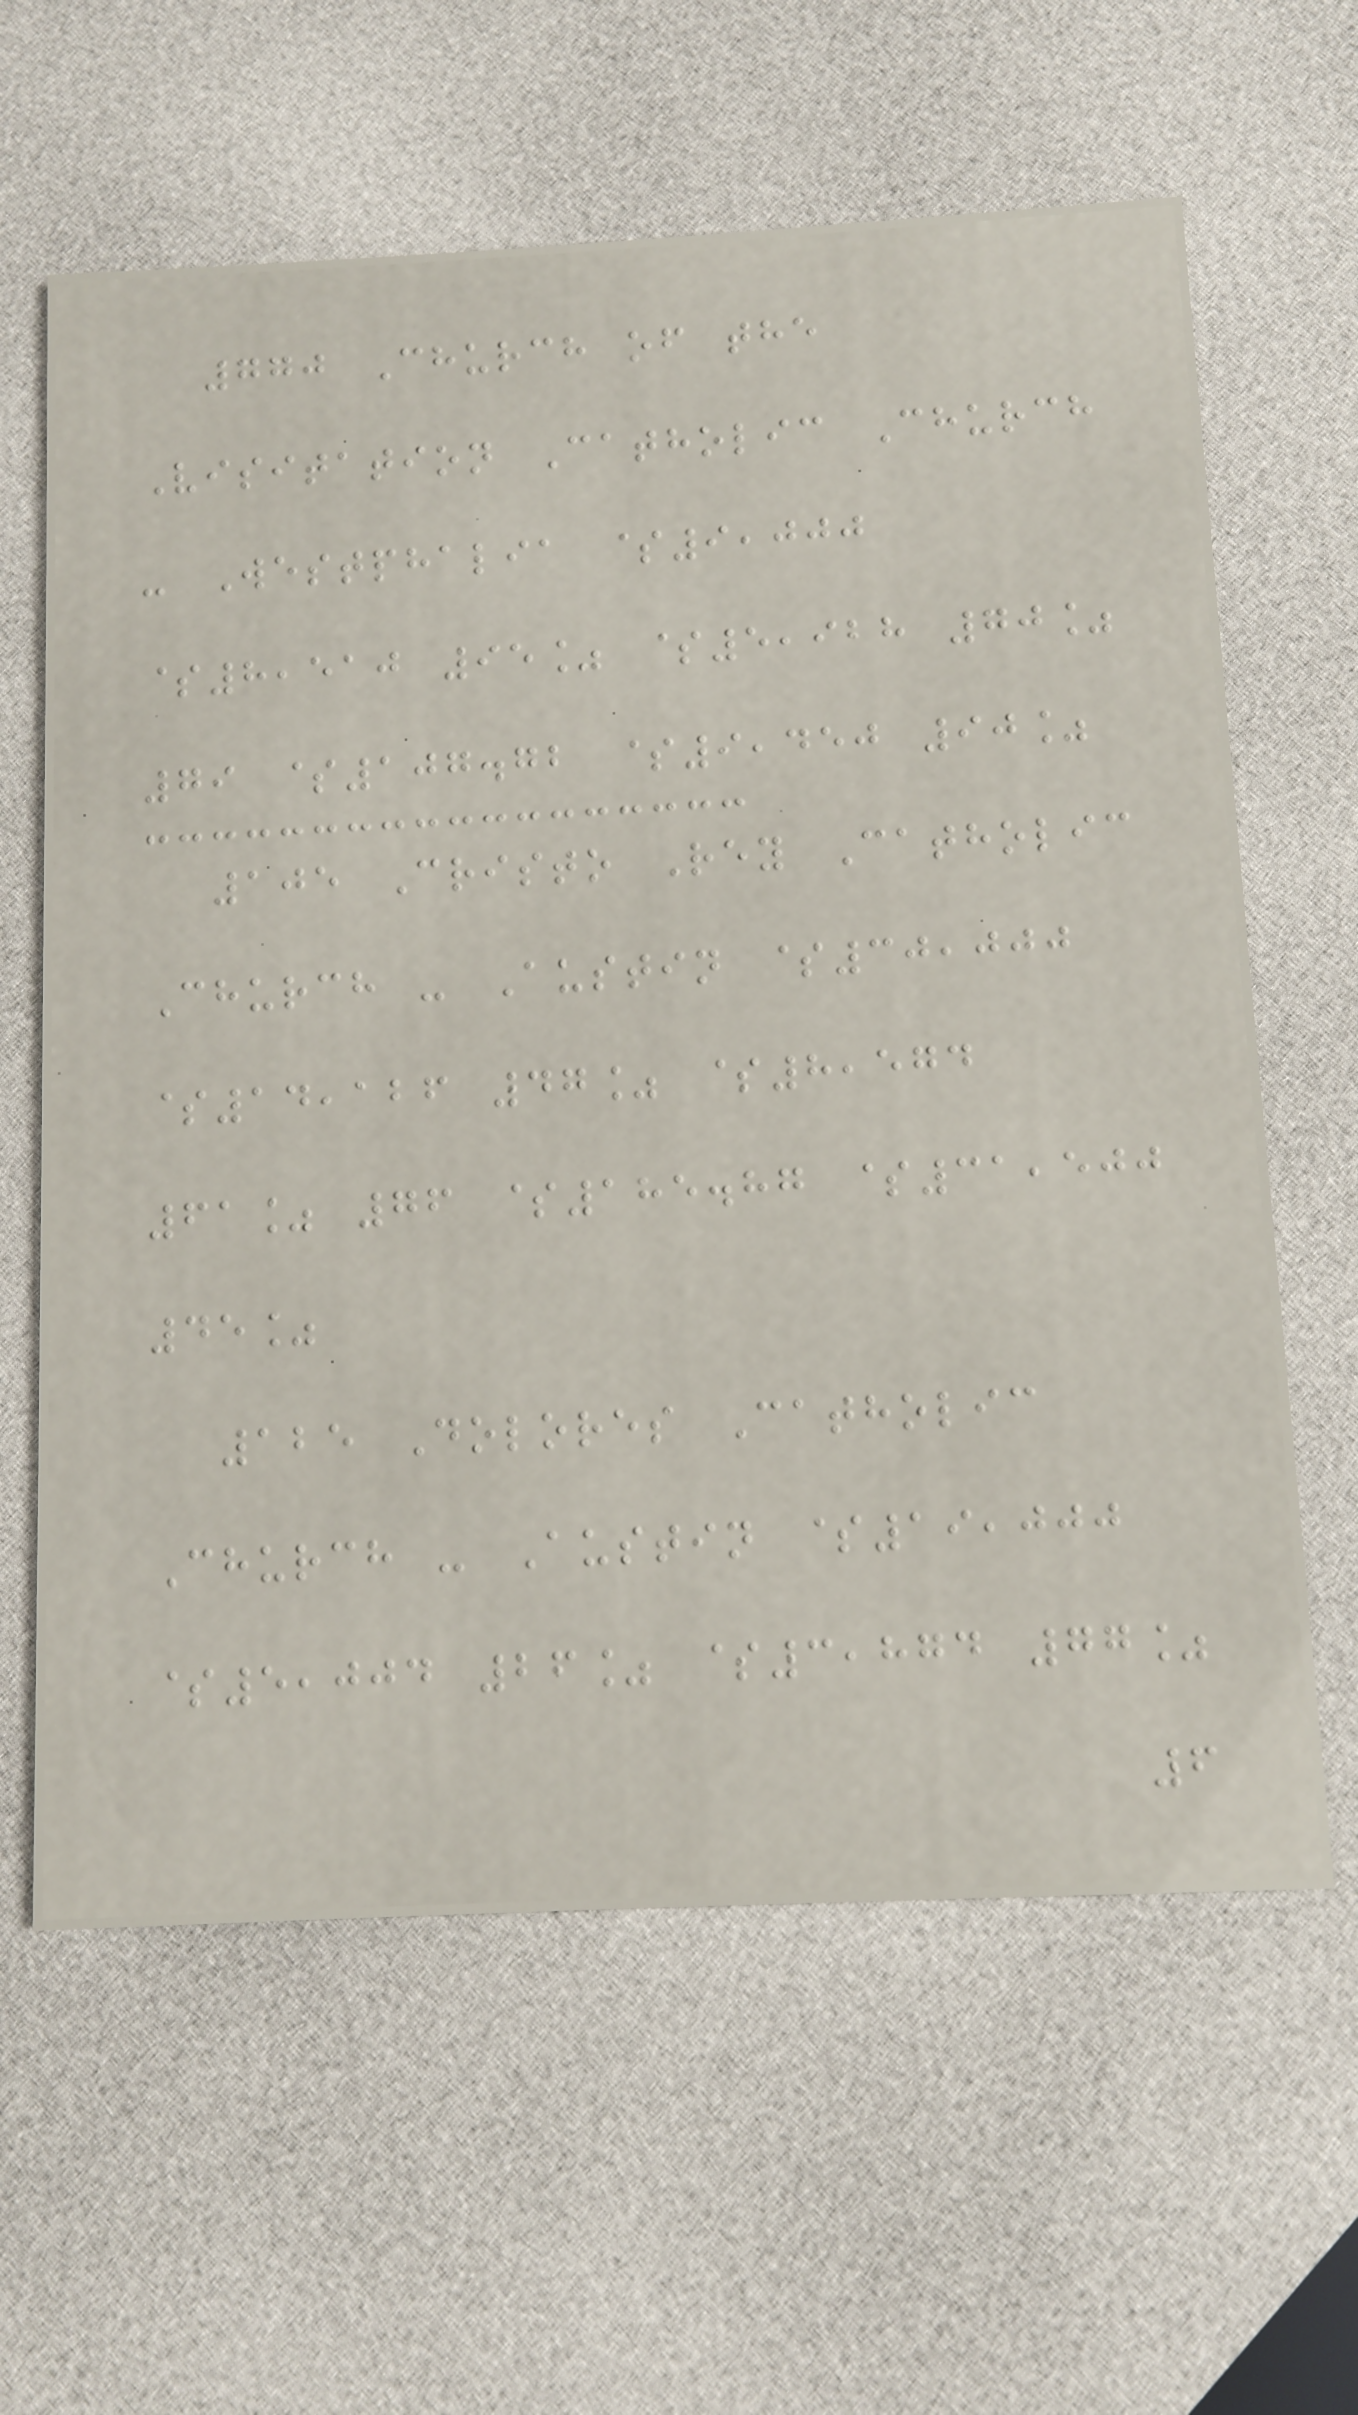770 Church of the
Visitation Catholic Church
- Westphalia $9,000
$8,510 95% $5,928 70%
79 $107.72 $9,450 90%
105 Cristo Rey Catholic
Church - Austin $30,000
$14,126 47% $8,574
61% 76 $185.87 $31,500
45%
125 Dolores Catholic
Church - Austin $19,000
$5,004 26% $3,874 77%
6
